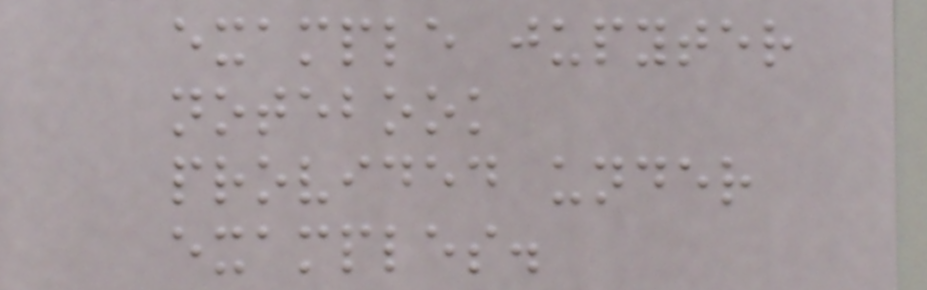example jupyter
notebook
provided under
examples.
